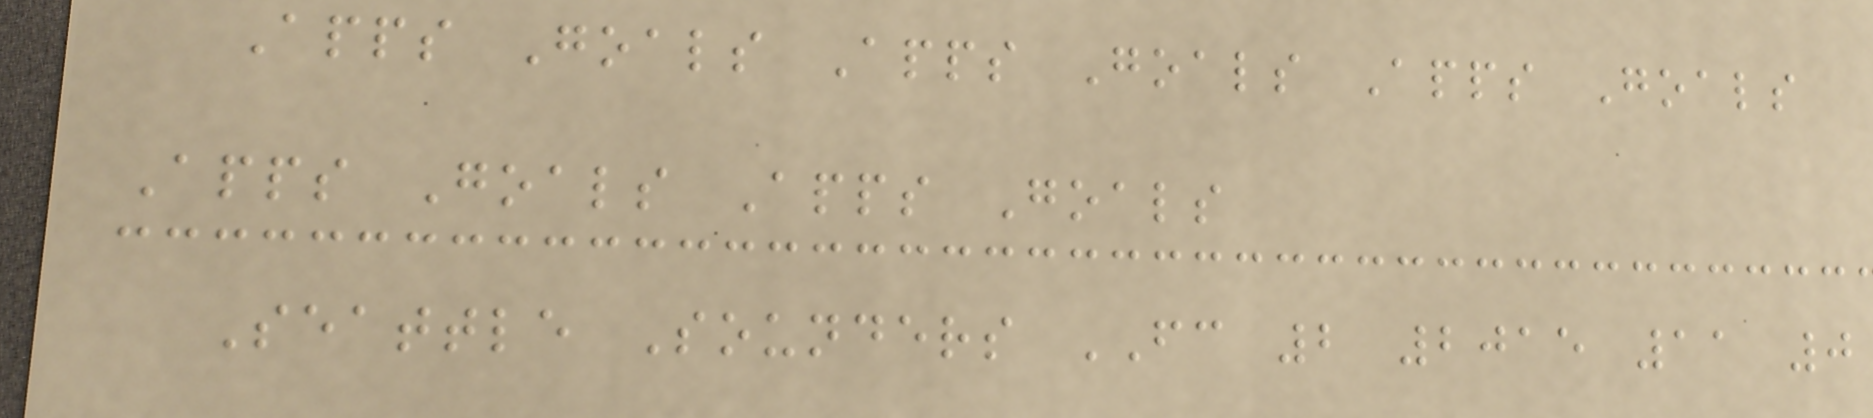Apps Goals Apps Goals Apps Goals
Apps Goals Apps Goals
Seattle Sounders FC 2 2015 11 0
